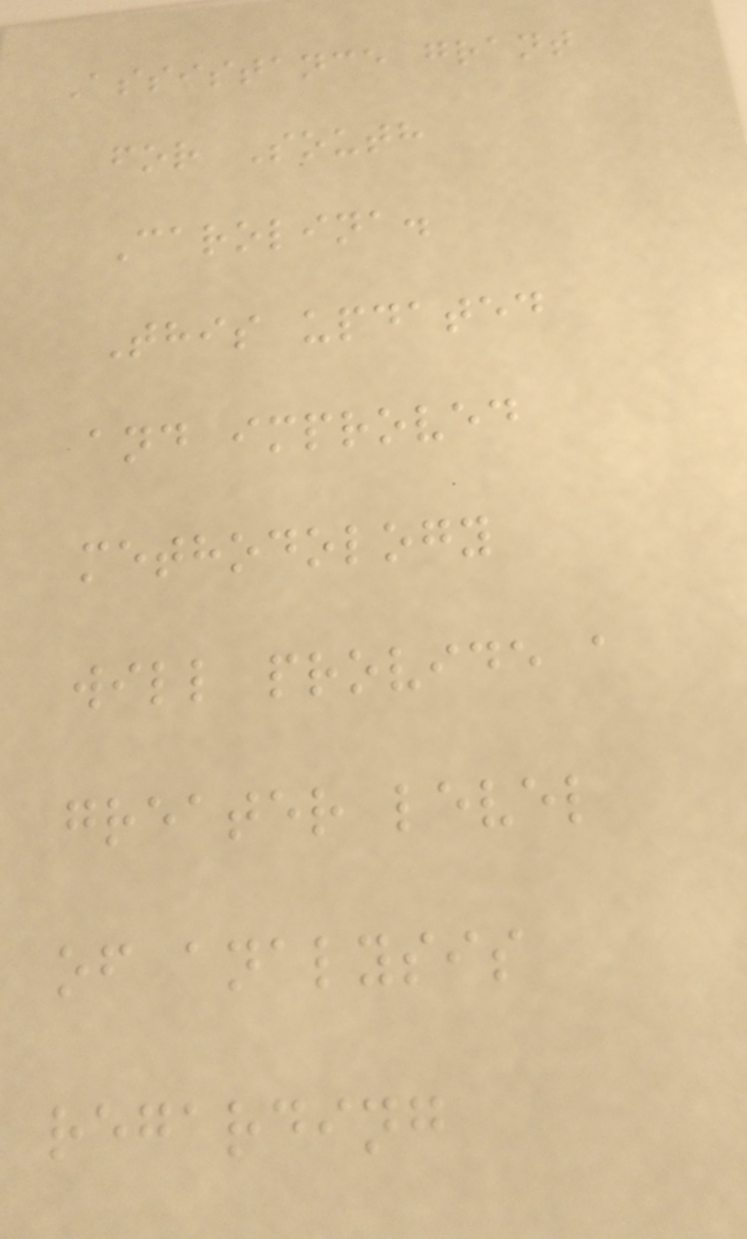Assistance grant
for South
Carolina.
This updated
and improved
methodology
will provide a
greater level
of analysis
regarding
